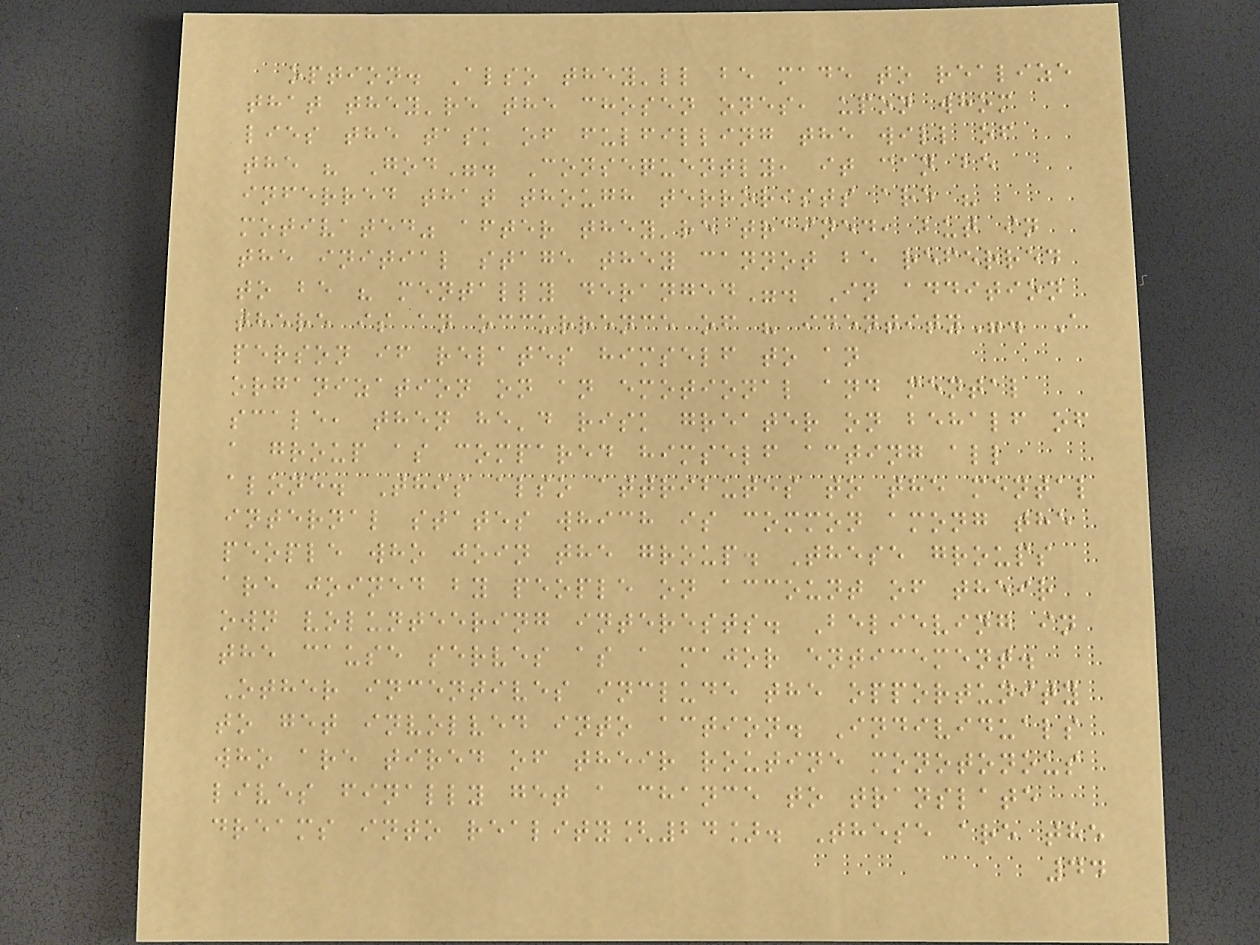option. Also they'll be made to realize
that they're the chosen ones, upon whom
lies the task of fulfilling the will of
the " God". Consequently, it can be
inferred that though terrorists are "
motivated" after they're trained, but in
the initial stage they cannot be referred
to be " mentally deranged". In addition
there is an occurrence of " identity". A
person if relates himself to an
organization on an emotional and mental
scale, then he'd risk greater on behalf of
a group as compared himself acting all
alone. This also attributes to the mental
internal states which is common among the
people who join the group. These groups
are joined by people on account of their
own volunteering interests. Believing in
the cause serves as a major enticement.
Other incentives include the opportunity
to get involved into action. Individuals
who are tired of their routine monotonous
lives finally get a chance to translate
dreams into reality[24]. These are the
44
